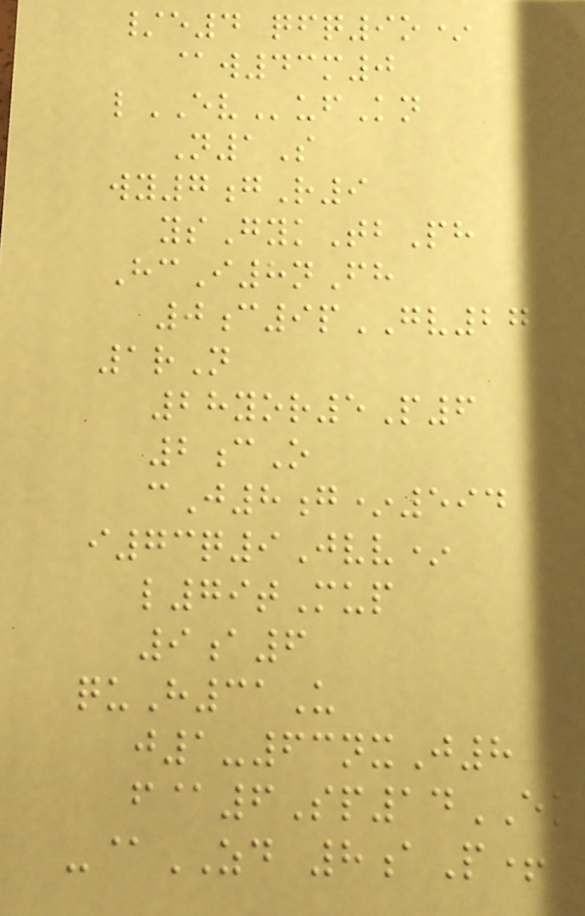/e4 qfq9o*
@w43m0
lEVufKn
N1S
wy7gR9
ysGykTbPh
HcI8nFh
0c9pGV27
1rN
28yor5P6
2cO
cJ8g*594
i73q9Jvv*
l79tMup
9a6
quH31U
j1-63nxJ8
f@6Sp14EK
-@ZD 8aP+
